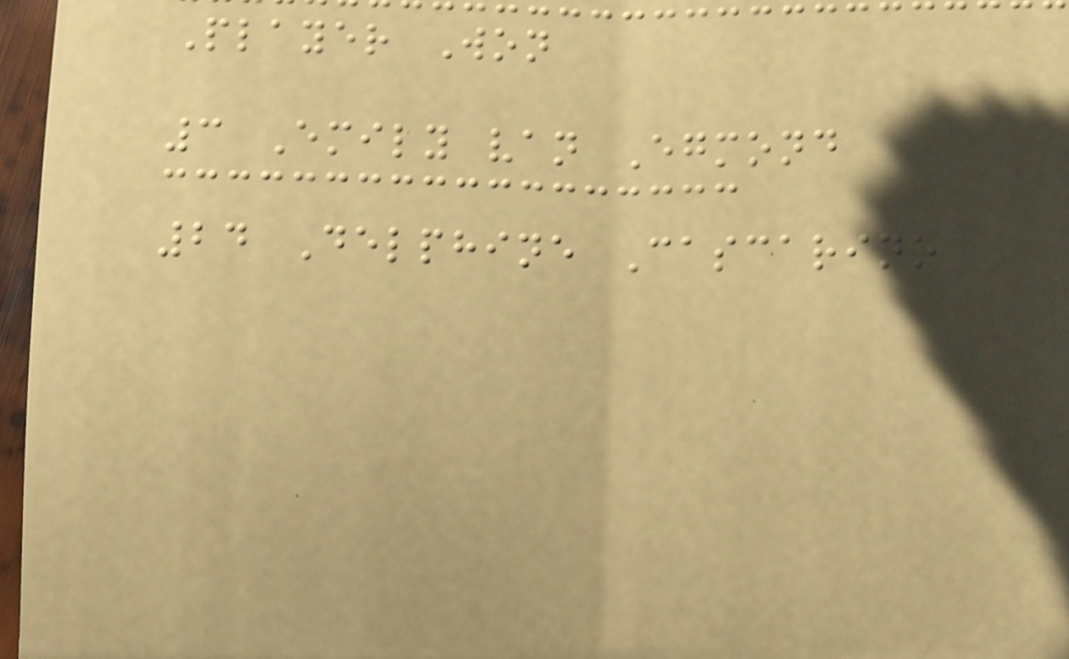Player Won
3 Emily van Egmond
24 Delphine Cascarino
